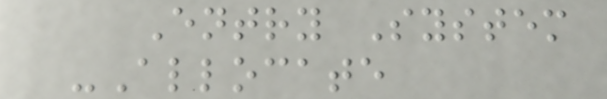Entry System
-Allocate
